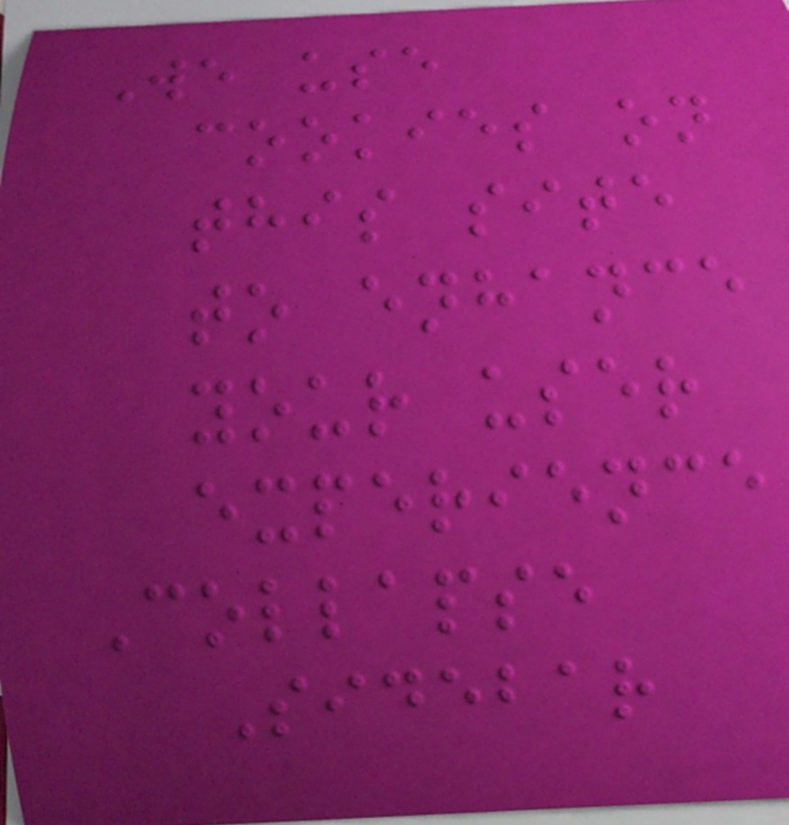We use
cookies on
this site
to enhance
your user
experience
Collapse
Sidebar
